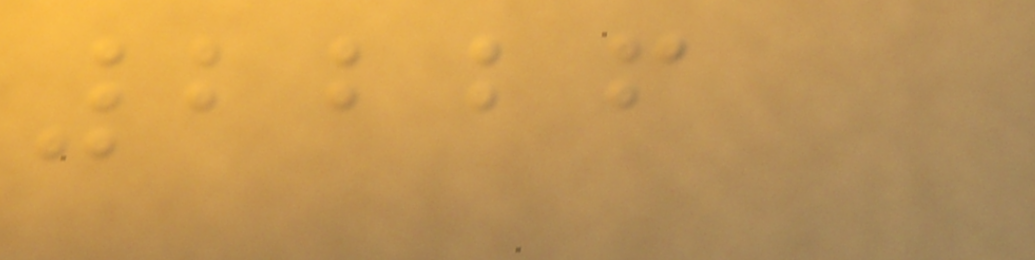2226
